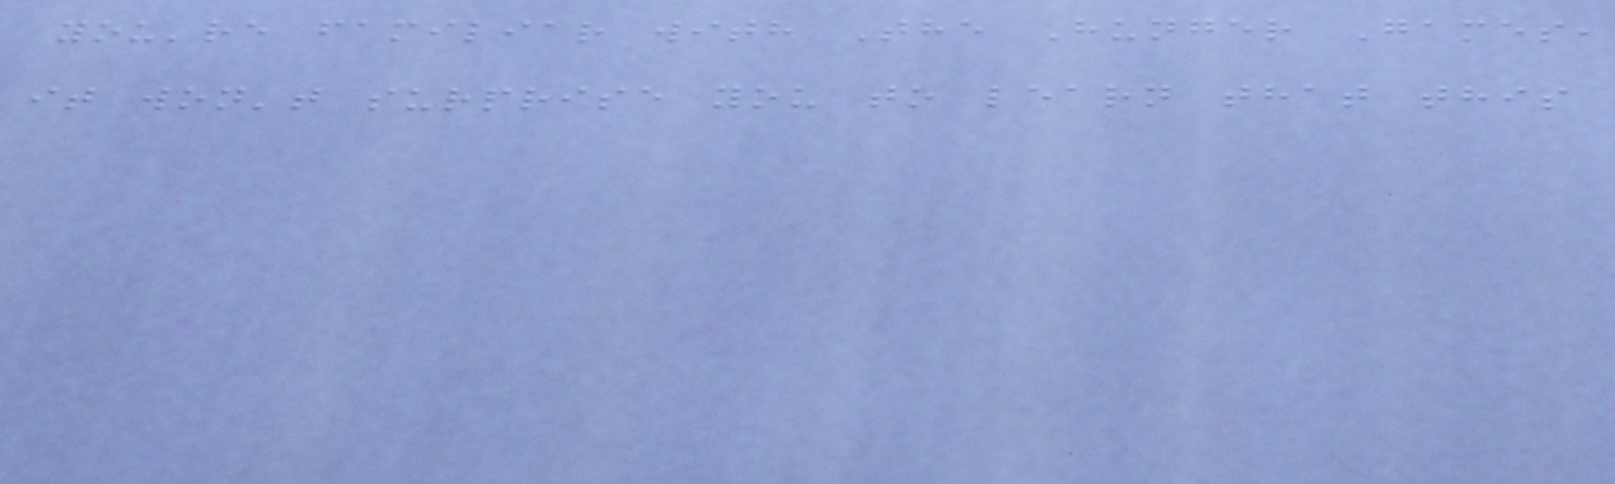you're familiar with The Hunger Games,
it won't surprise you to learn that this
